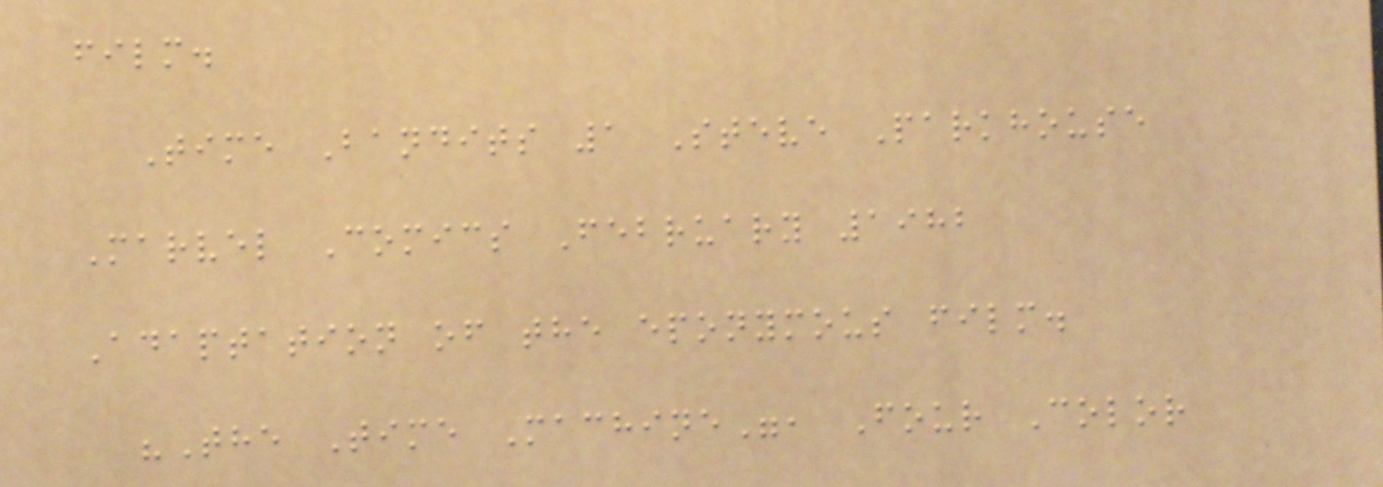film.
Time Bandits 1 Steve Parkhouse
Marvel Comics February 1982
Adaptation of the eponymous film.
"The Time Machine", Four Color
